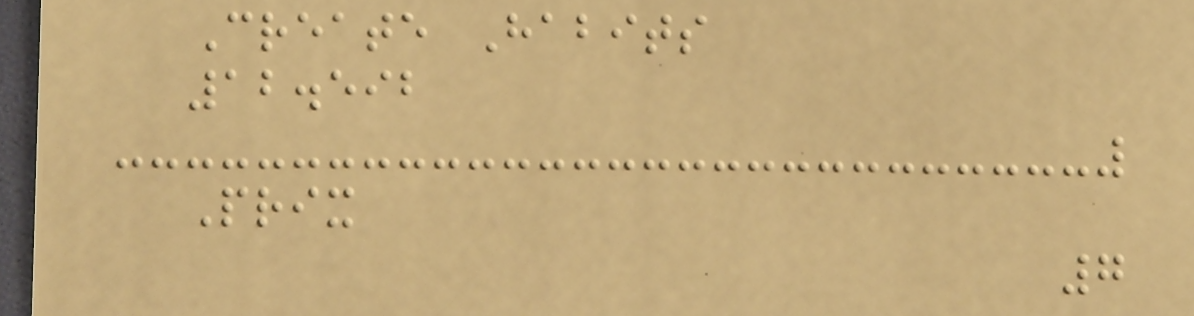Create Habits
12.592
Prix
7
